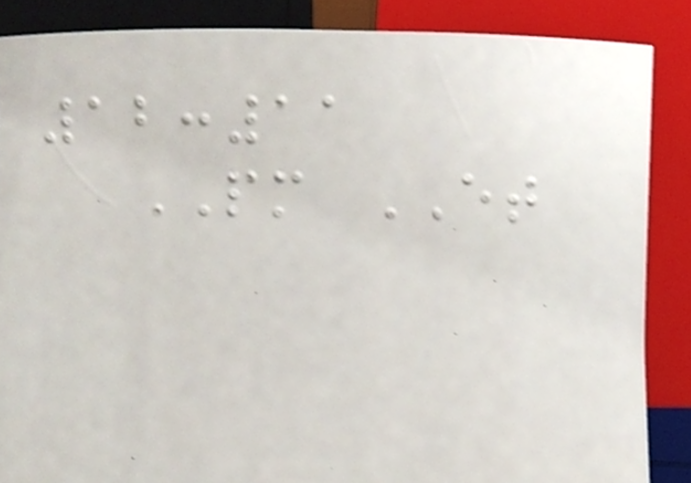12:11
PM ET
